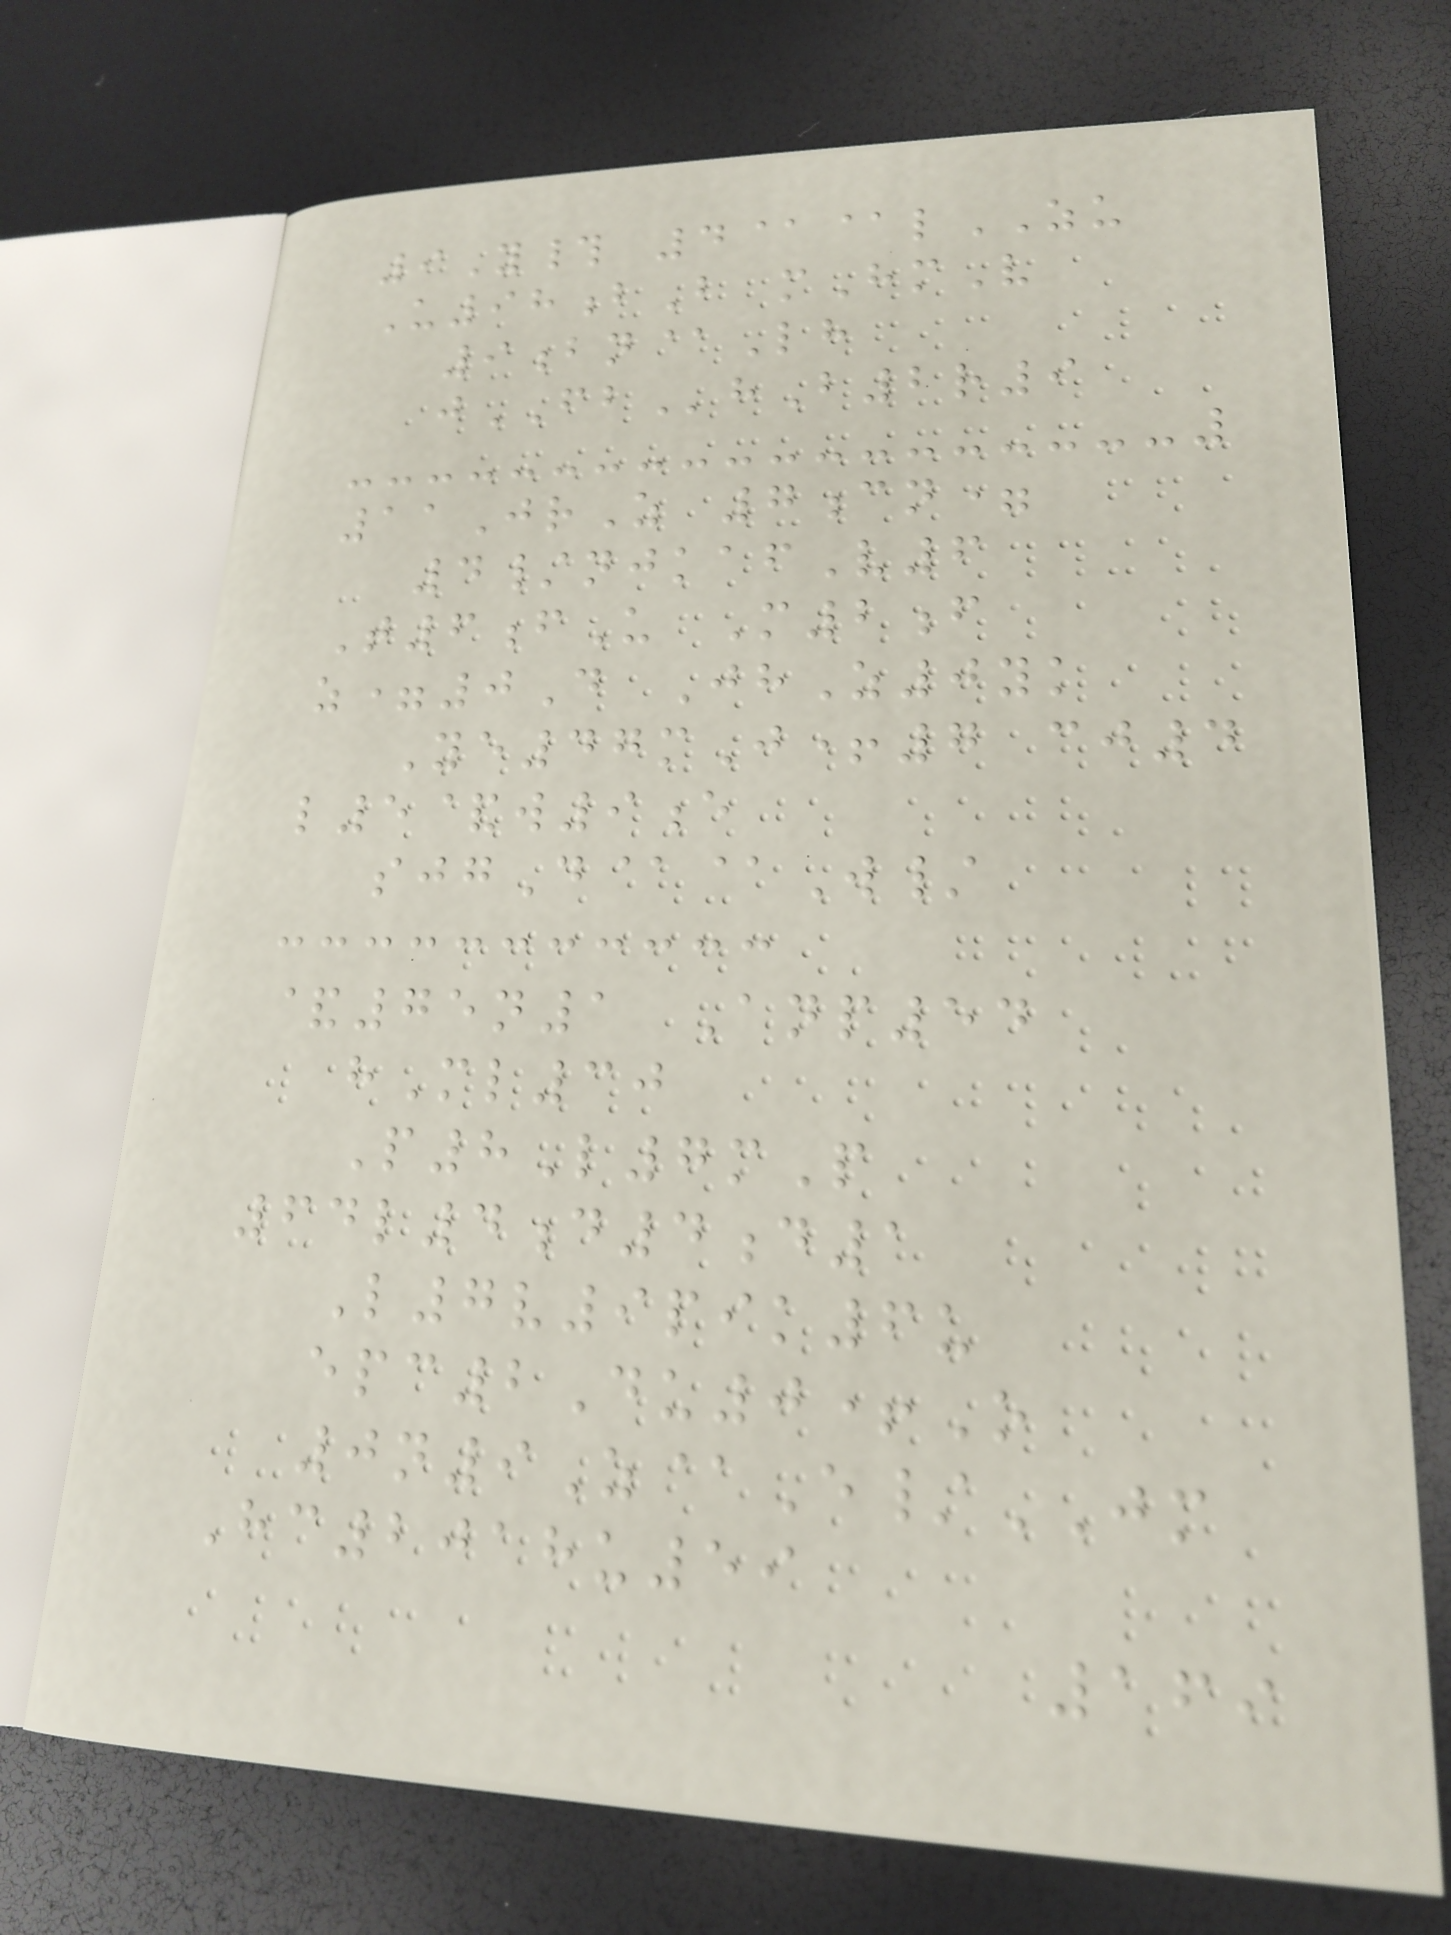9Y# 4@@lZU
U98bB mHmV
9bn@Lh
jFBhB2r9
11JrZ 7cn=
4/njkafV6
T6fU M2f
z=0D JhZ0yk
Ye47mJ+7 cj4
l5&w9e
sjgD@@W/
&75n1 Anp54
hMl30
P8L7mP
64l4d4d1
L7v9pik6u
epc2Du0+O
0n9Z@E/JM
Hc2018u59
169
